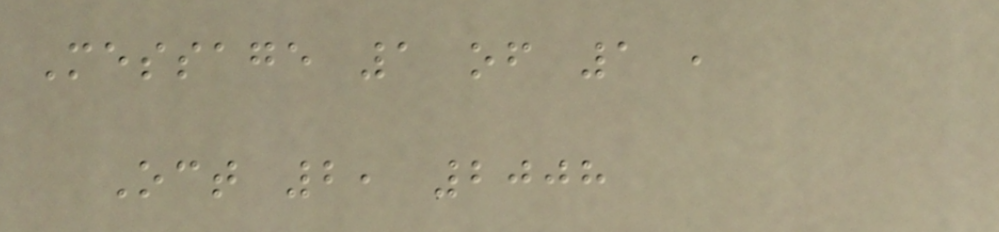Message 1 of 1 ,
Oct 2, 2008
